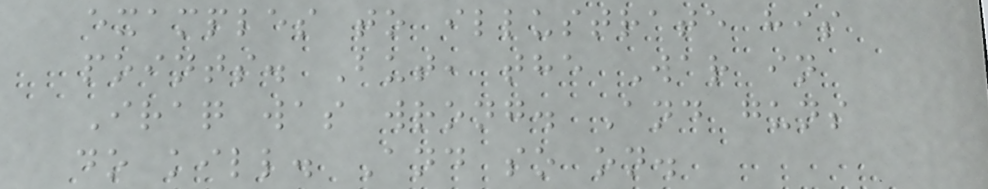examples to illustrate his
points. But, the War in
Iraq was wrong. And guns
do kill. And so on.
